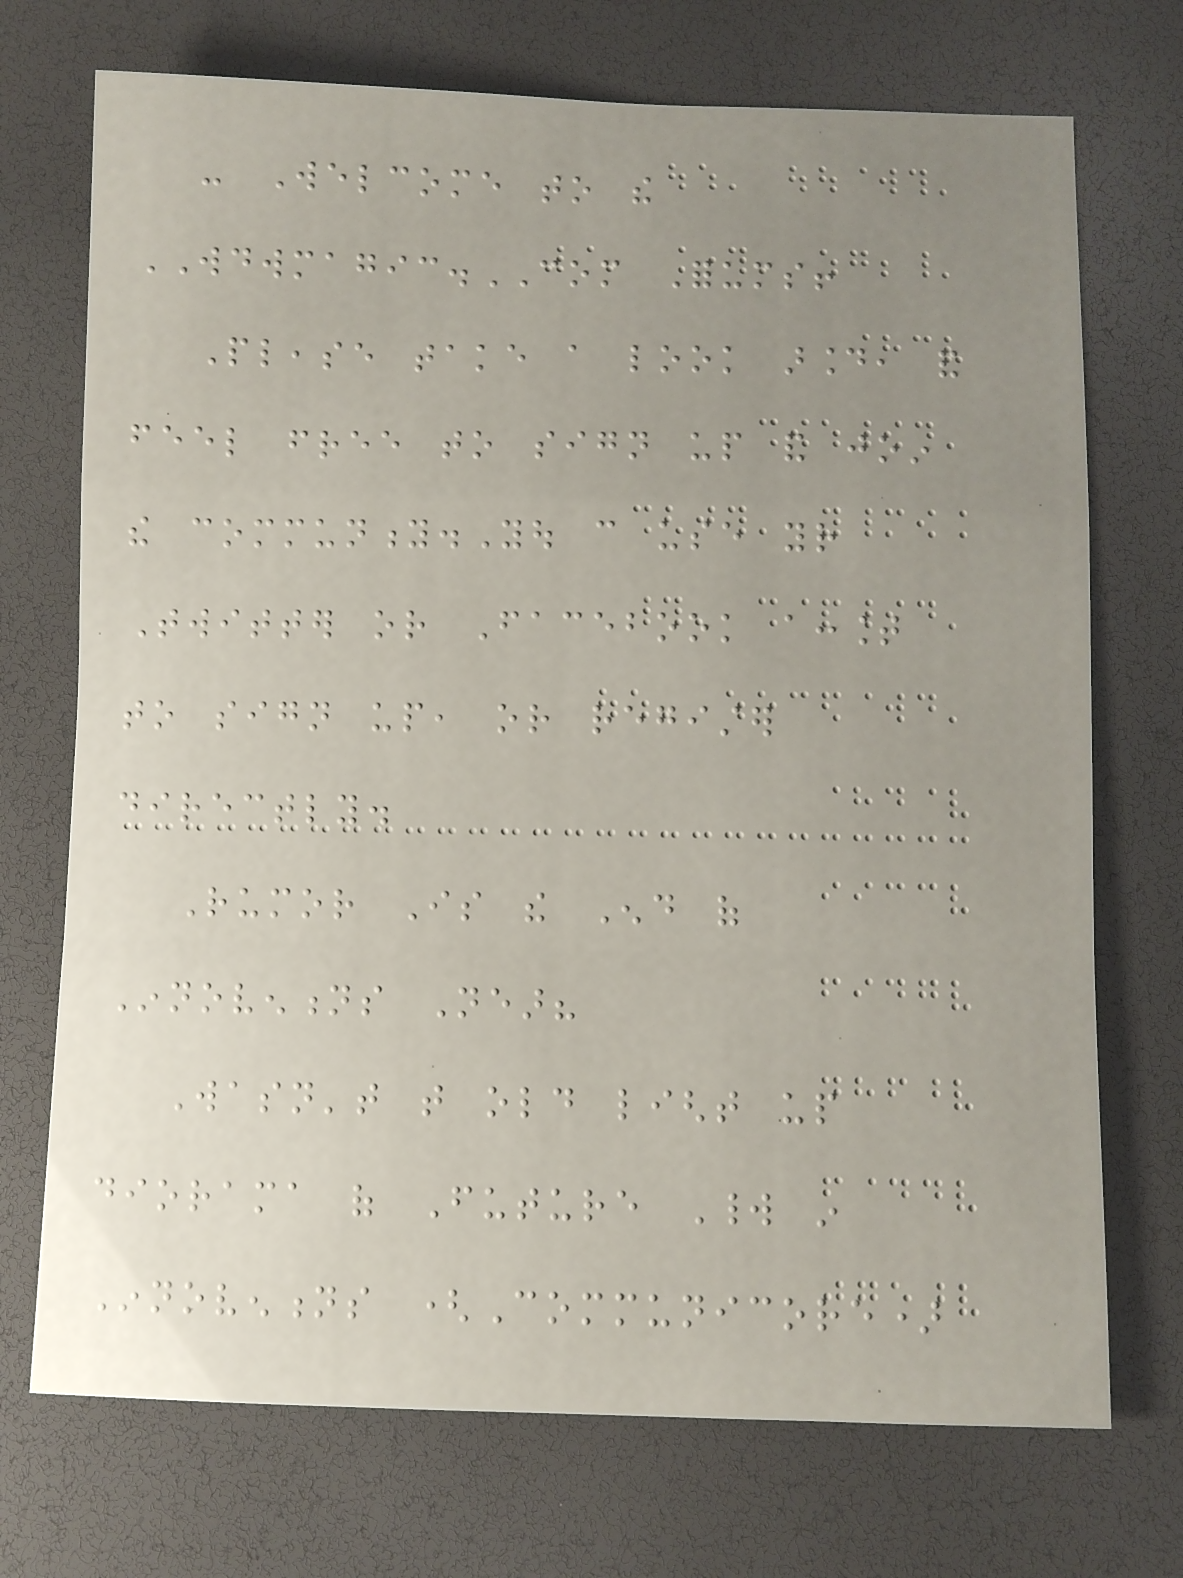- Welcome to the
WDWMAGIC.COM Forums!
Please take a look around, and
feel free to sign up and join
the community.You can use your
Twitter or Facebook account
to sign up, or register
directly.
Rumor Is the End of
Innoventions Near?
Wasn't that old light up
diorama of Future World in
Innoventions (Communicore)
